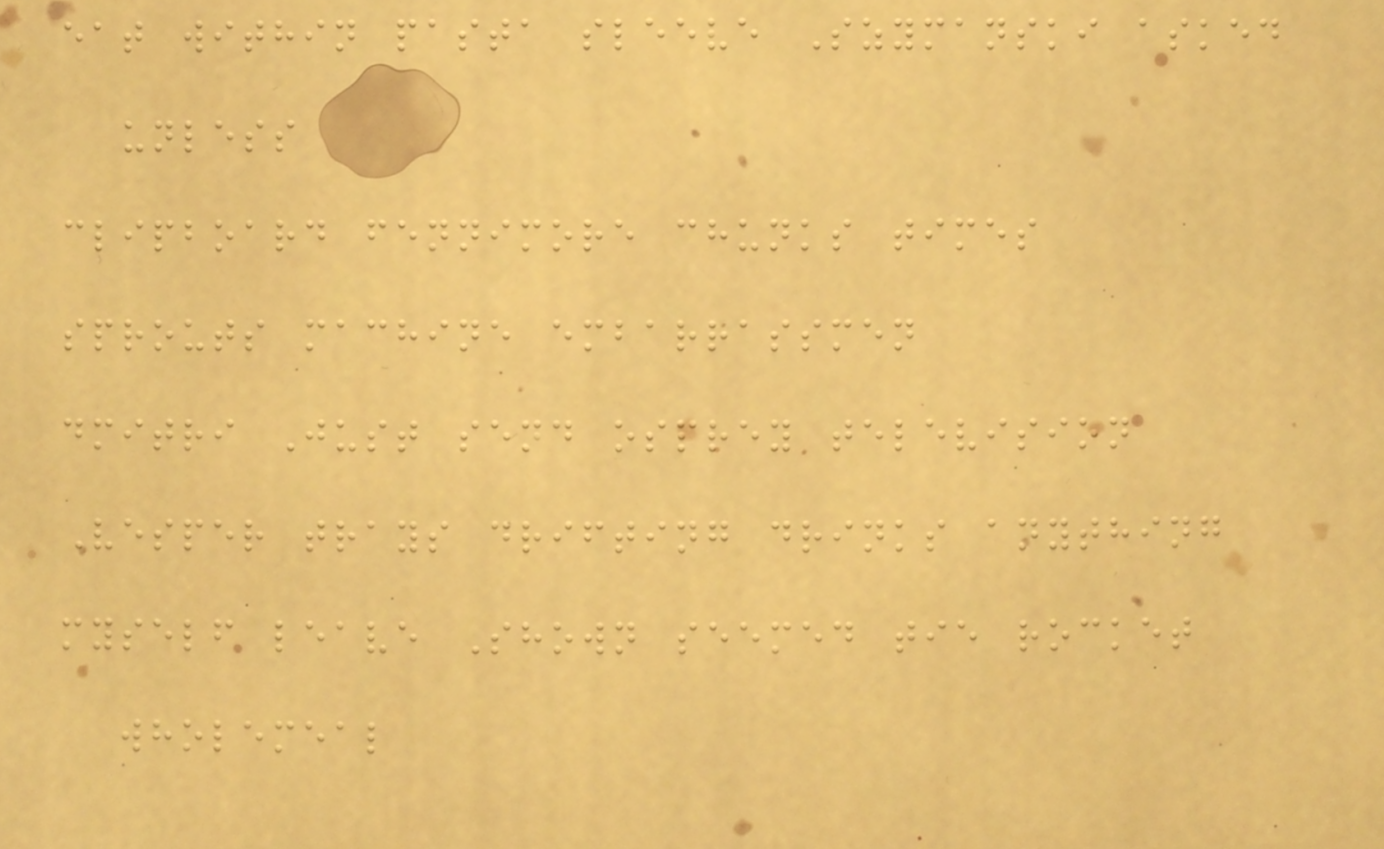eat within pasta sleeve Szymanski asked
unless
clipboard fennimore chunks times
sprouts machine embarrassmen
dmitri Just send osprey television
Vesper trays drifting drinks anything
myself leave Shown seemed tie rocket
wholemeal
